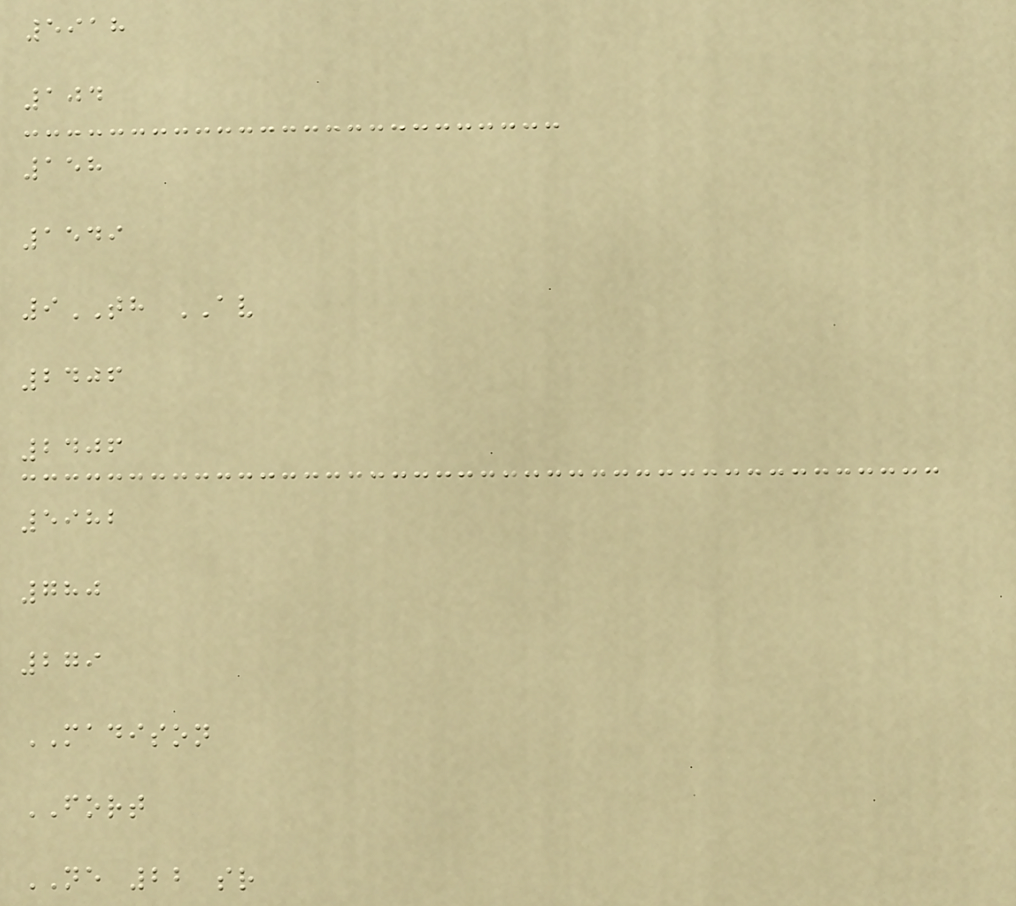5918
104
158
1549
9TH AV
2406
2406
5982
780
279
MADISON
FORT
NE 22 sr
